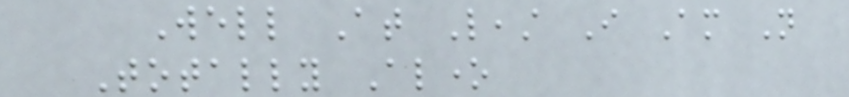Well At Least I Am Not
Totally Alone
